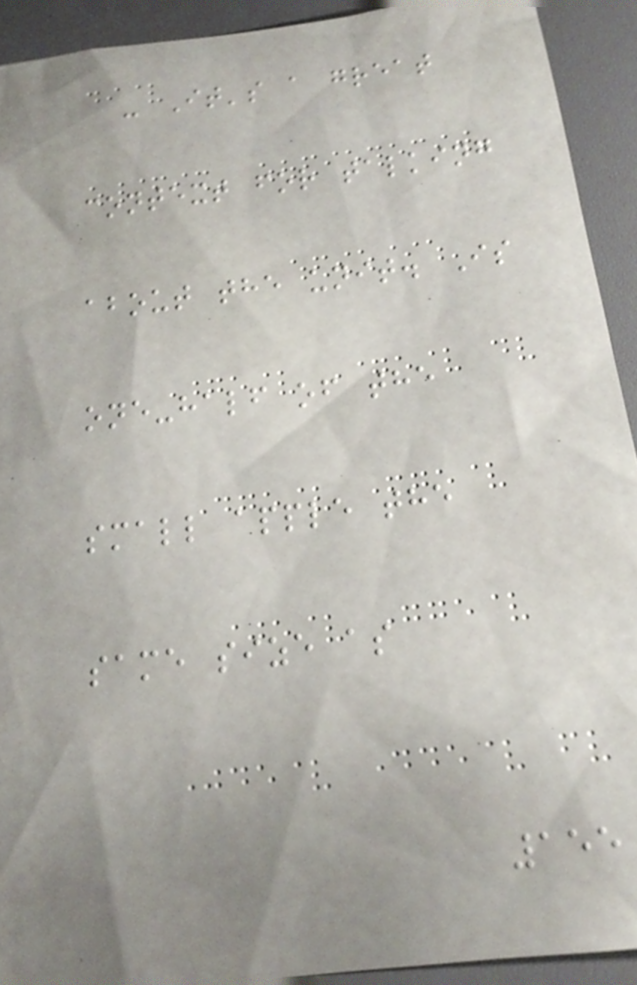- It's a great
context for talking
about the unit. Is
one-half of the
small apple the
same size as
155
